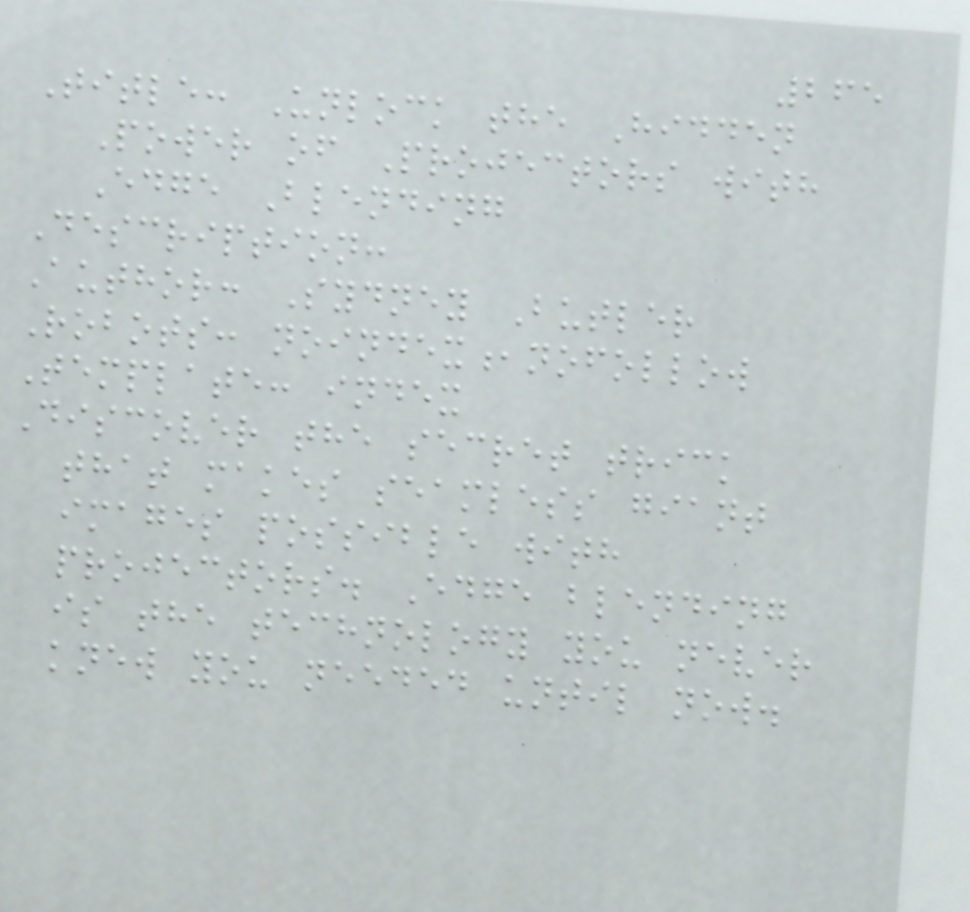265
Title: Unlock the Hidden
Power of Projectors with
Edge Blending
Description:
Author: Sydney Butler
Robots: noindex,nofollow
Template: index
Discover the secret trick
that makes seamless giant
images possible with
projectors. Edge blending
is the technology you never
knew you needed until now.
